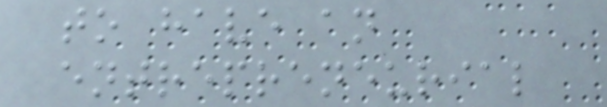to have an
entrepreneurial
